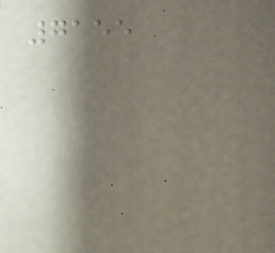7155
